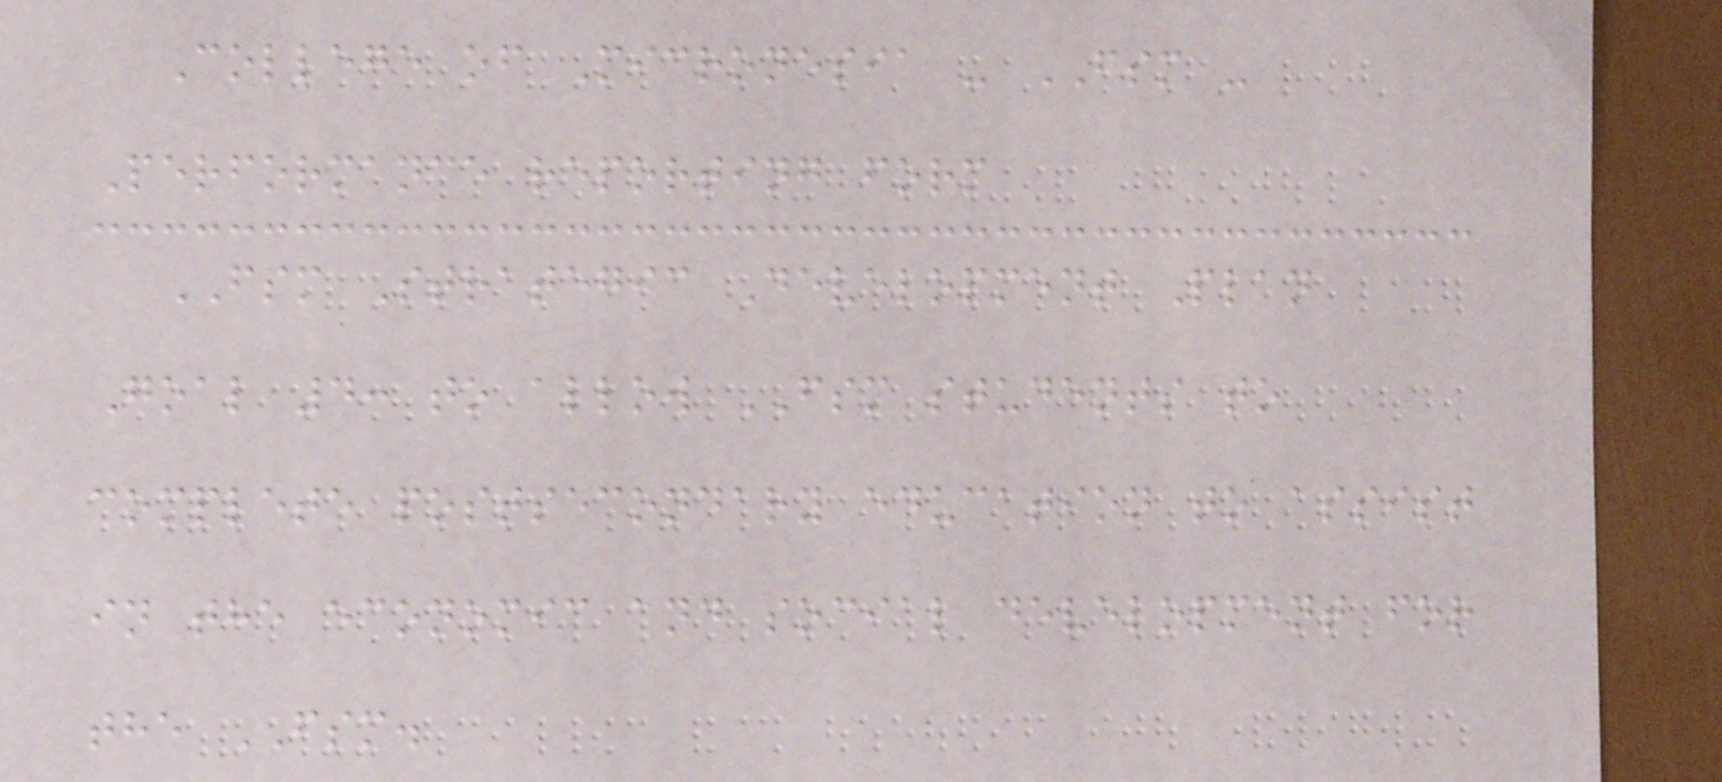College of Micronesia - FSM -
Performance reporting form
FSM Strategic Development Plan
Goal 4: to allow FSM students to
complete postsecondary education to assist
in the economic and social development for
the FSM.
